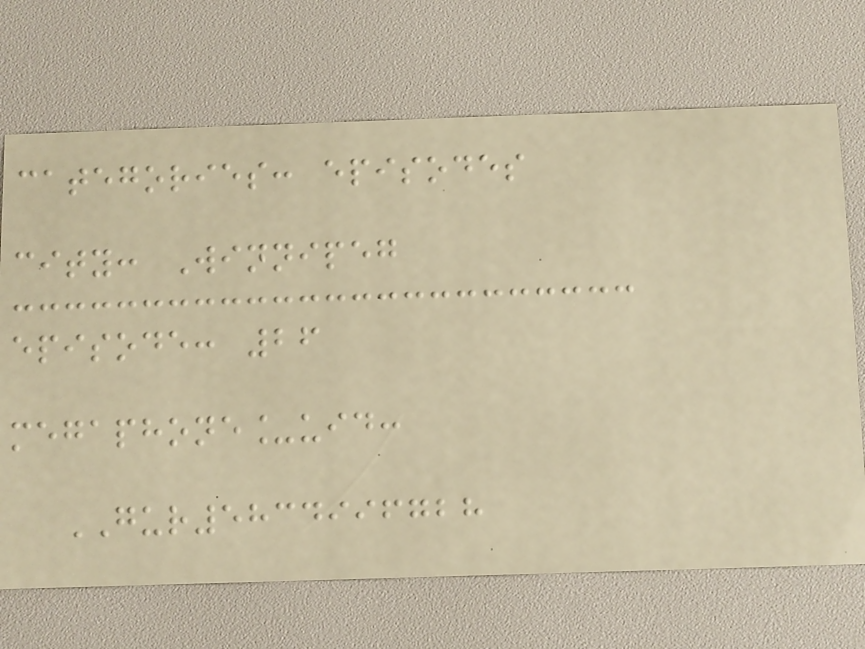categories: episodes
city: Winnipeg
episode: 26
megaphone_uid:
GUR5834996728
